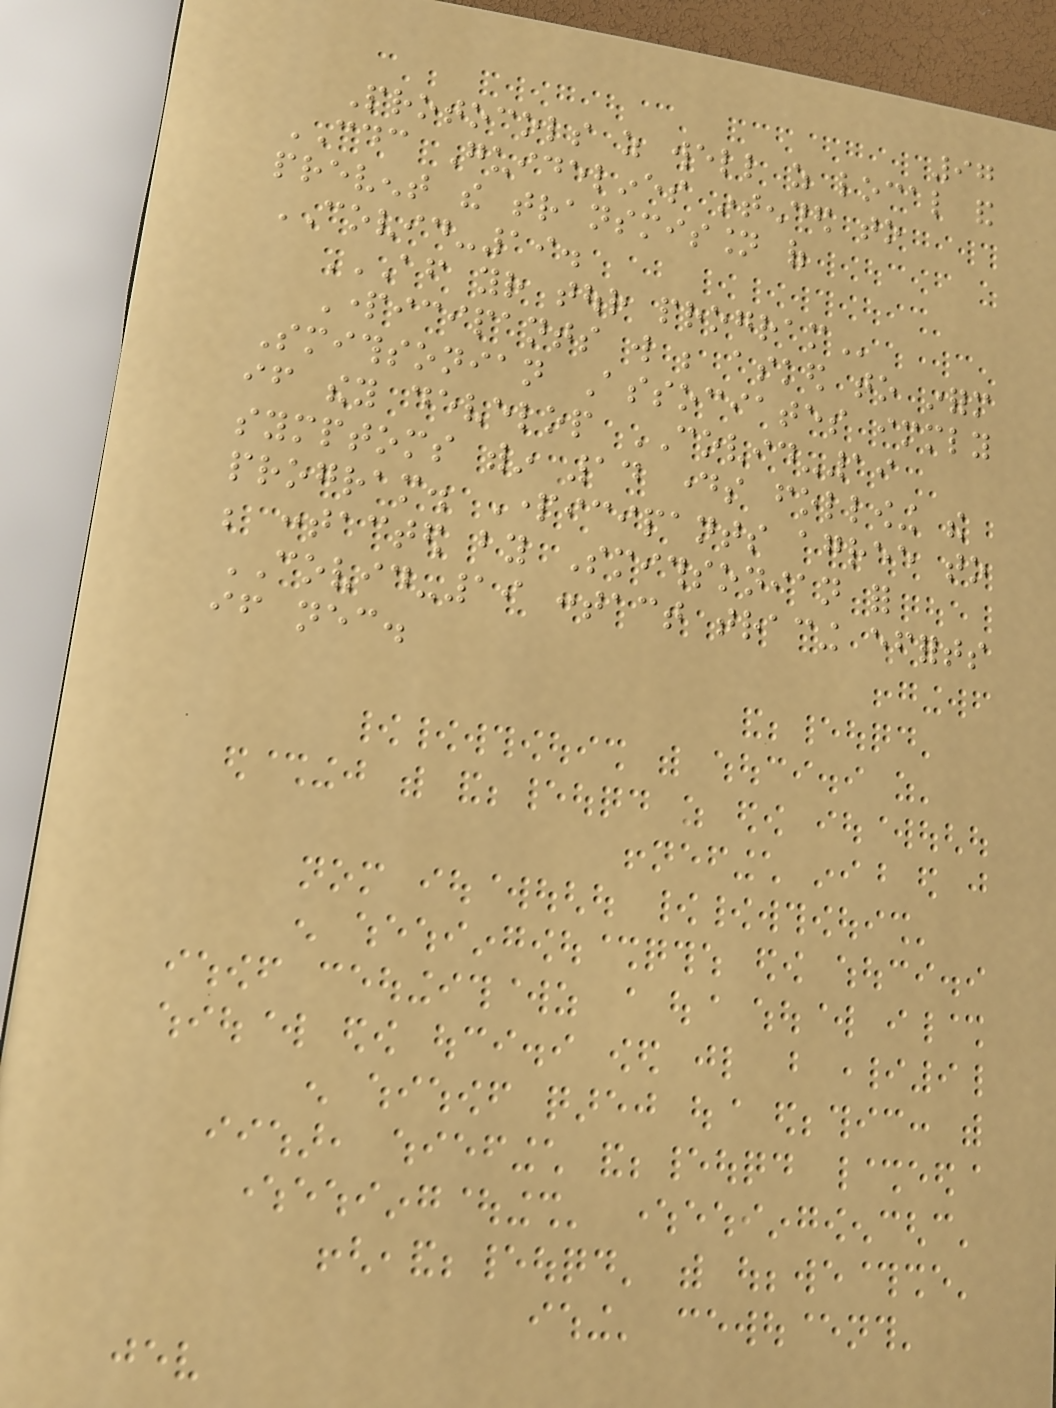97
Protocols as well as local and
CDC Guidelines intended to
prevent the transmission of
COVID-19.
AFTER YOUR TOUR PROGRAM
Participants will be asked to inform
Smithsonian Associates immediately
if they develop COVID-19
symptoms within 14 days following the
program. Participants agree to
be contacted by Smithsonian for
COVID-19 contact tracing efforts
if necessary.
